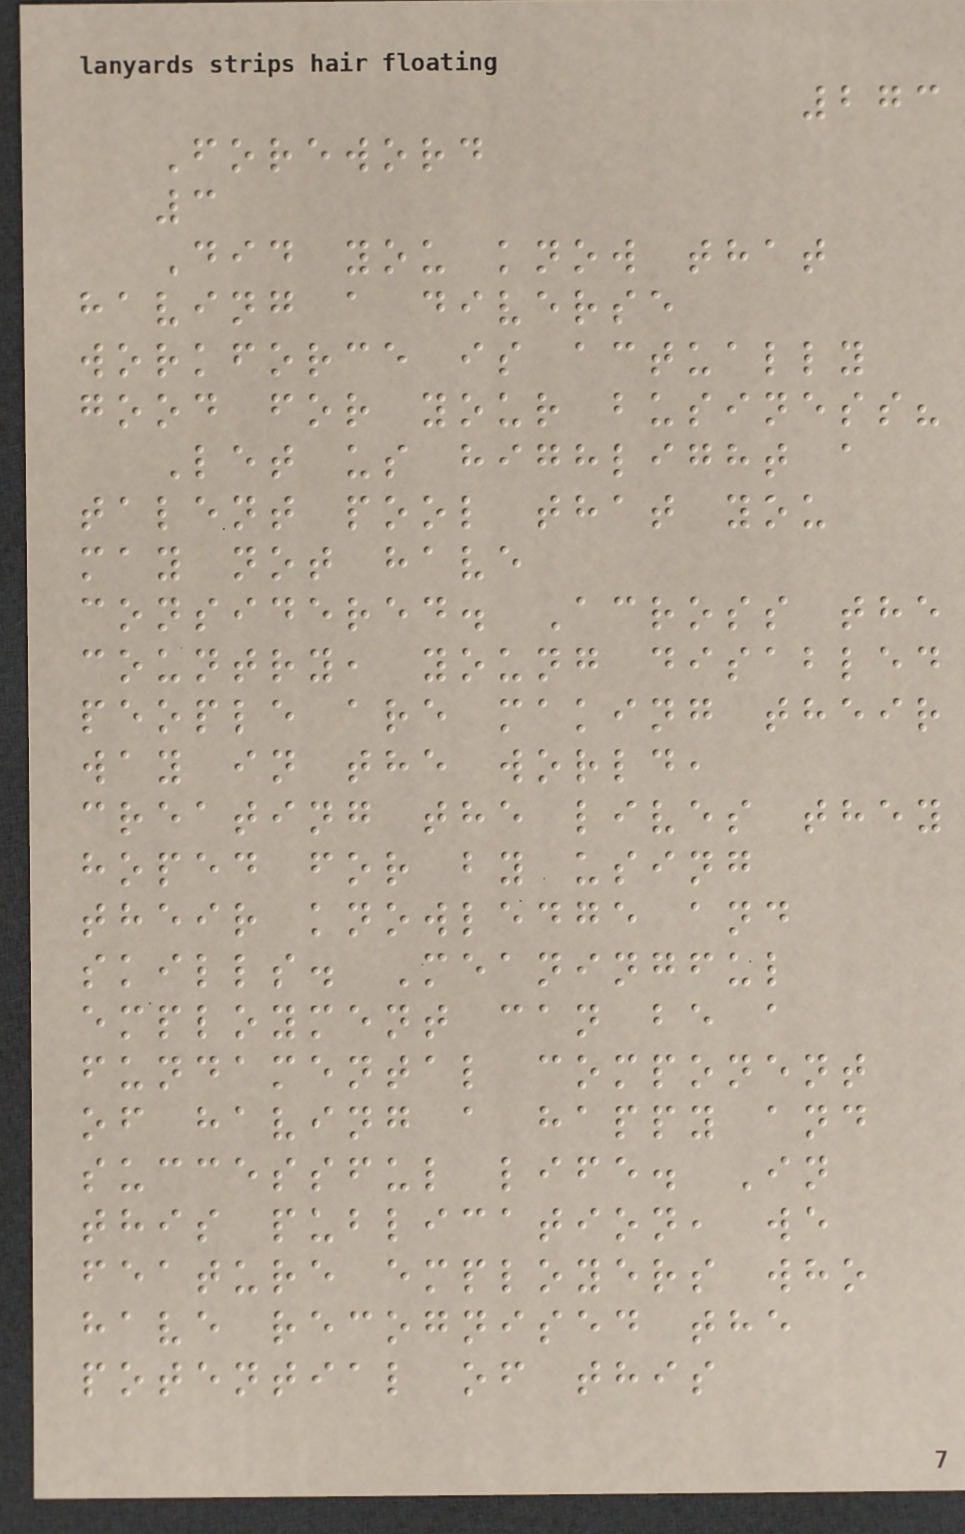273
Foreword
3
Did you know that
having a diverse
workforce is actually
good for your business?
Let us highlight a
talent pool that you
may not have
considered. Across the
country, young disabled
people are making their
way in the world,
creating the lives they
hoped for by using
their knowledge and
skills. Meaningful
employment can be a
fundamental component
of having a happy and
successful life. In
this publication, we
feature employers who
have recognised the
potential of this
